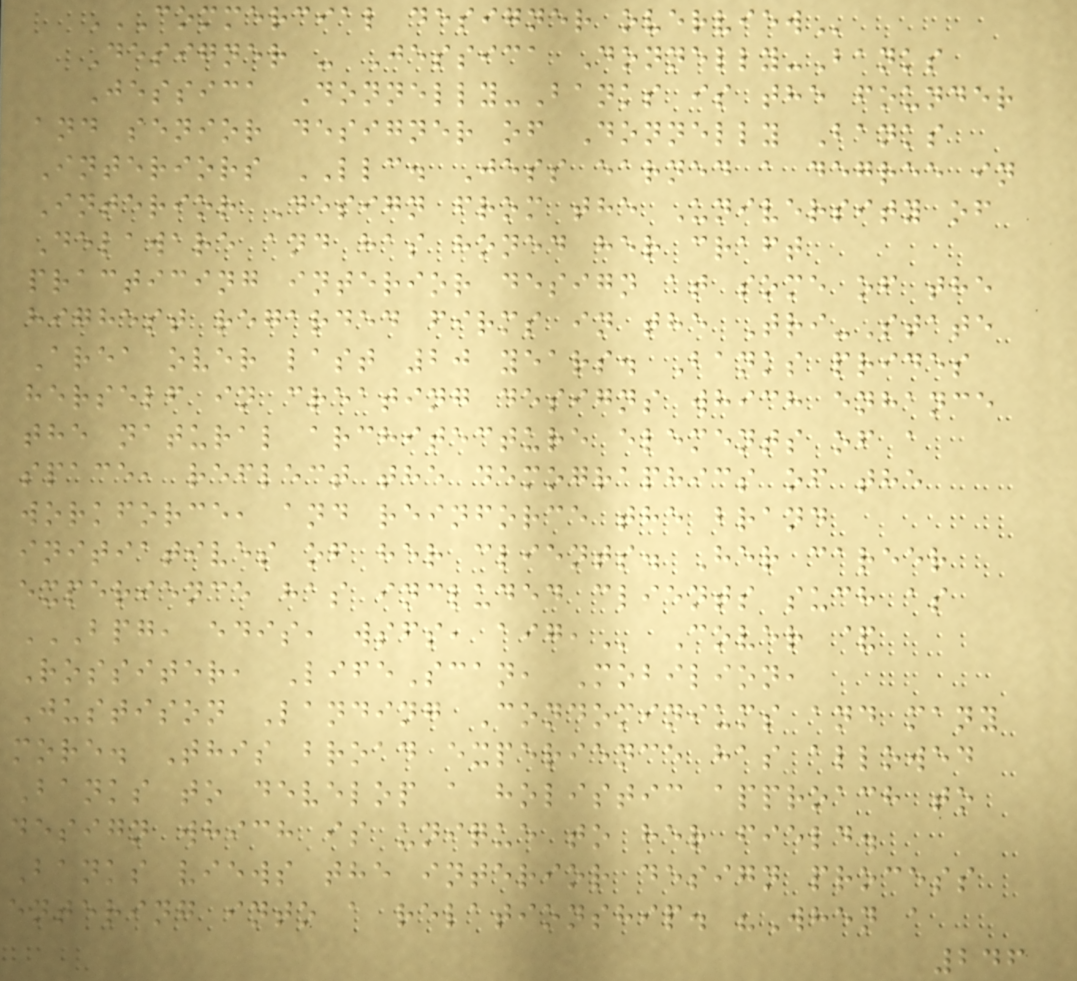COMMERCIAL DESIGNER OVERVIEW
Designer - Jessica Donnelly-Banks
Jessica Donnelly-Banks is the founder
and senior designer of Donnelly Banks
Interiors LLC. Jess earned a degree in
Interior Design from the University of
Delaware and has honed her craft
practicing interior design at some of the
highest regarded firms in the Tri-State
Area over last 20 years. Banks prides
herself in creating designs which enhance
the natural architecture elements of a
space, reflect the demographics of the
workforce, and reinforce the brand
initiatives of her clients. Her career
experience has included clients such as
BPG, EDIS, WSFS, AIG, Cover &
Rossiter, LifeScan, Mobilion,
Justison Landing Condominiums and many
more. This broad experience has allowed
Banks to develop a holistic approach to
design which is unique to her field.
Banks views the interior design process
entering into a relationship. "When a
246
